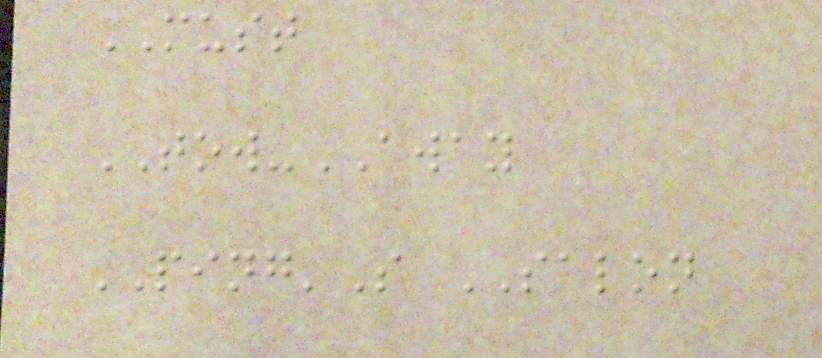MUST
TOW-AWAY
PING'S SALON
